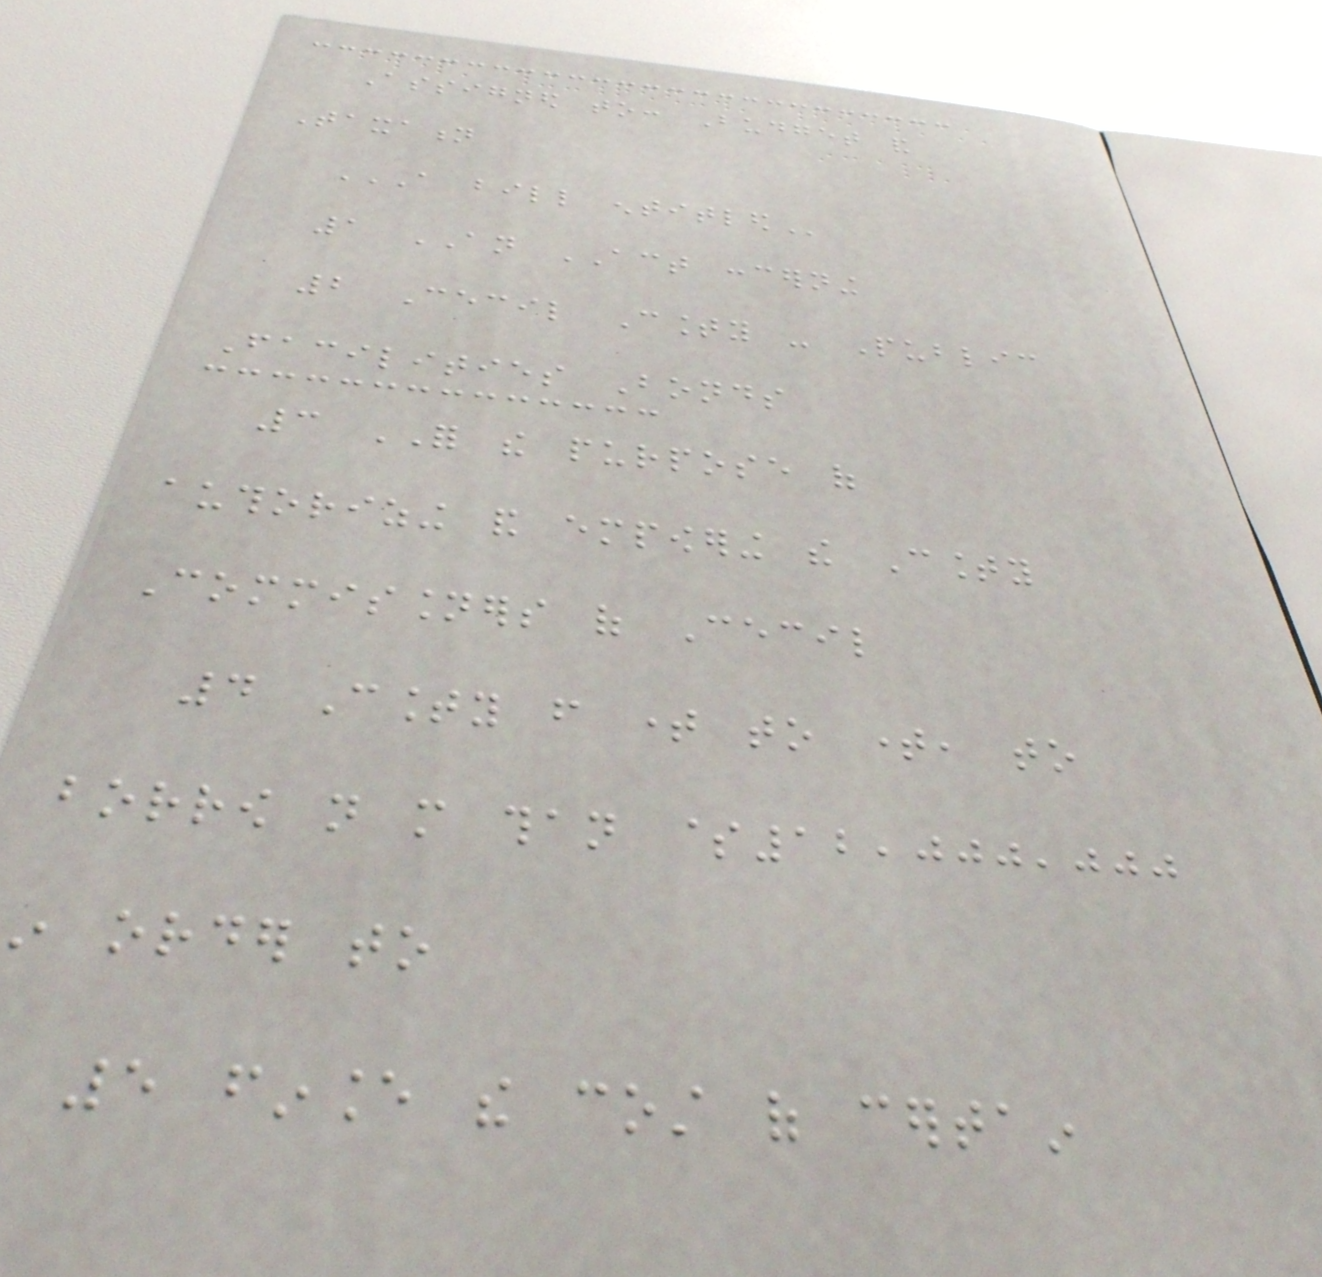Assigned to: Budget and
Taxation
A BILL ENTITLED
1 AN ACT concerning
2 Cecil County - Public
Facilities Bonds
3 FOR the purpose of
authorizing and empowering the County
Commissioners of Cecil
4 County from time to time, to
borrow not more than $12,000,000
in order to
5 finance the cost of certain
